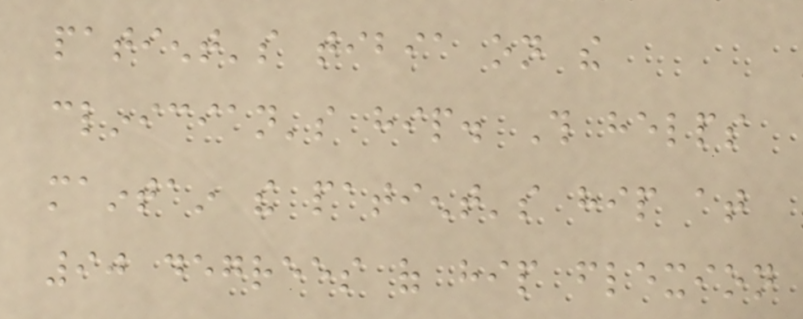patient's tibia on the
clinician's hip. This helps
maintain the patient's hip at
90 degrees of hip flexion
